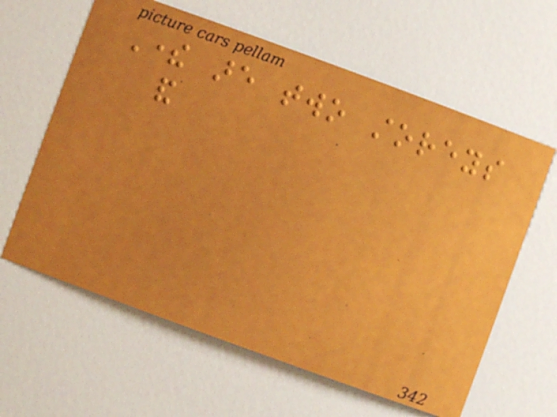There are two storeys
and
